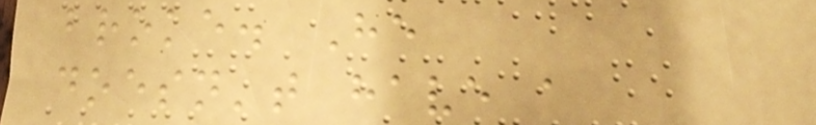broke. He
doesn't have a
